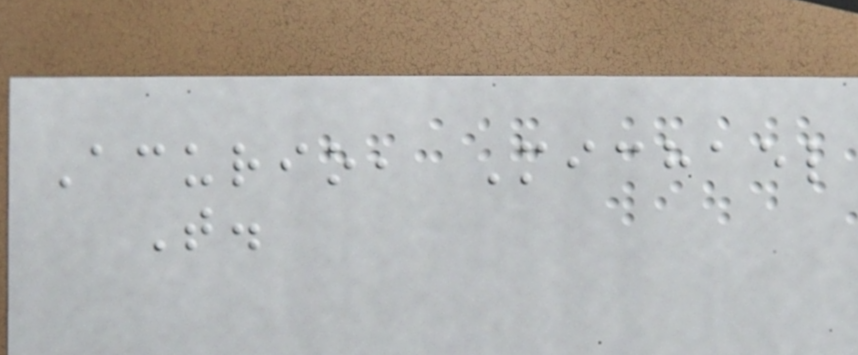Acurio, Michael
T.
